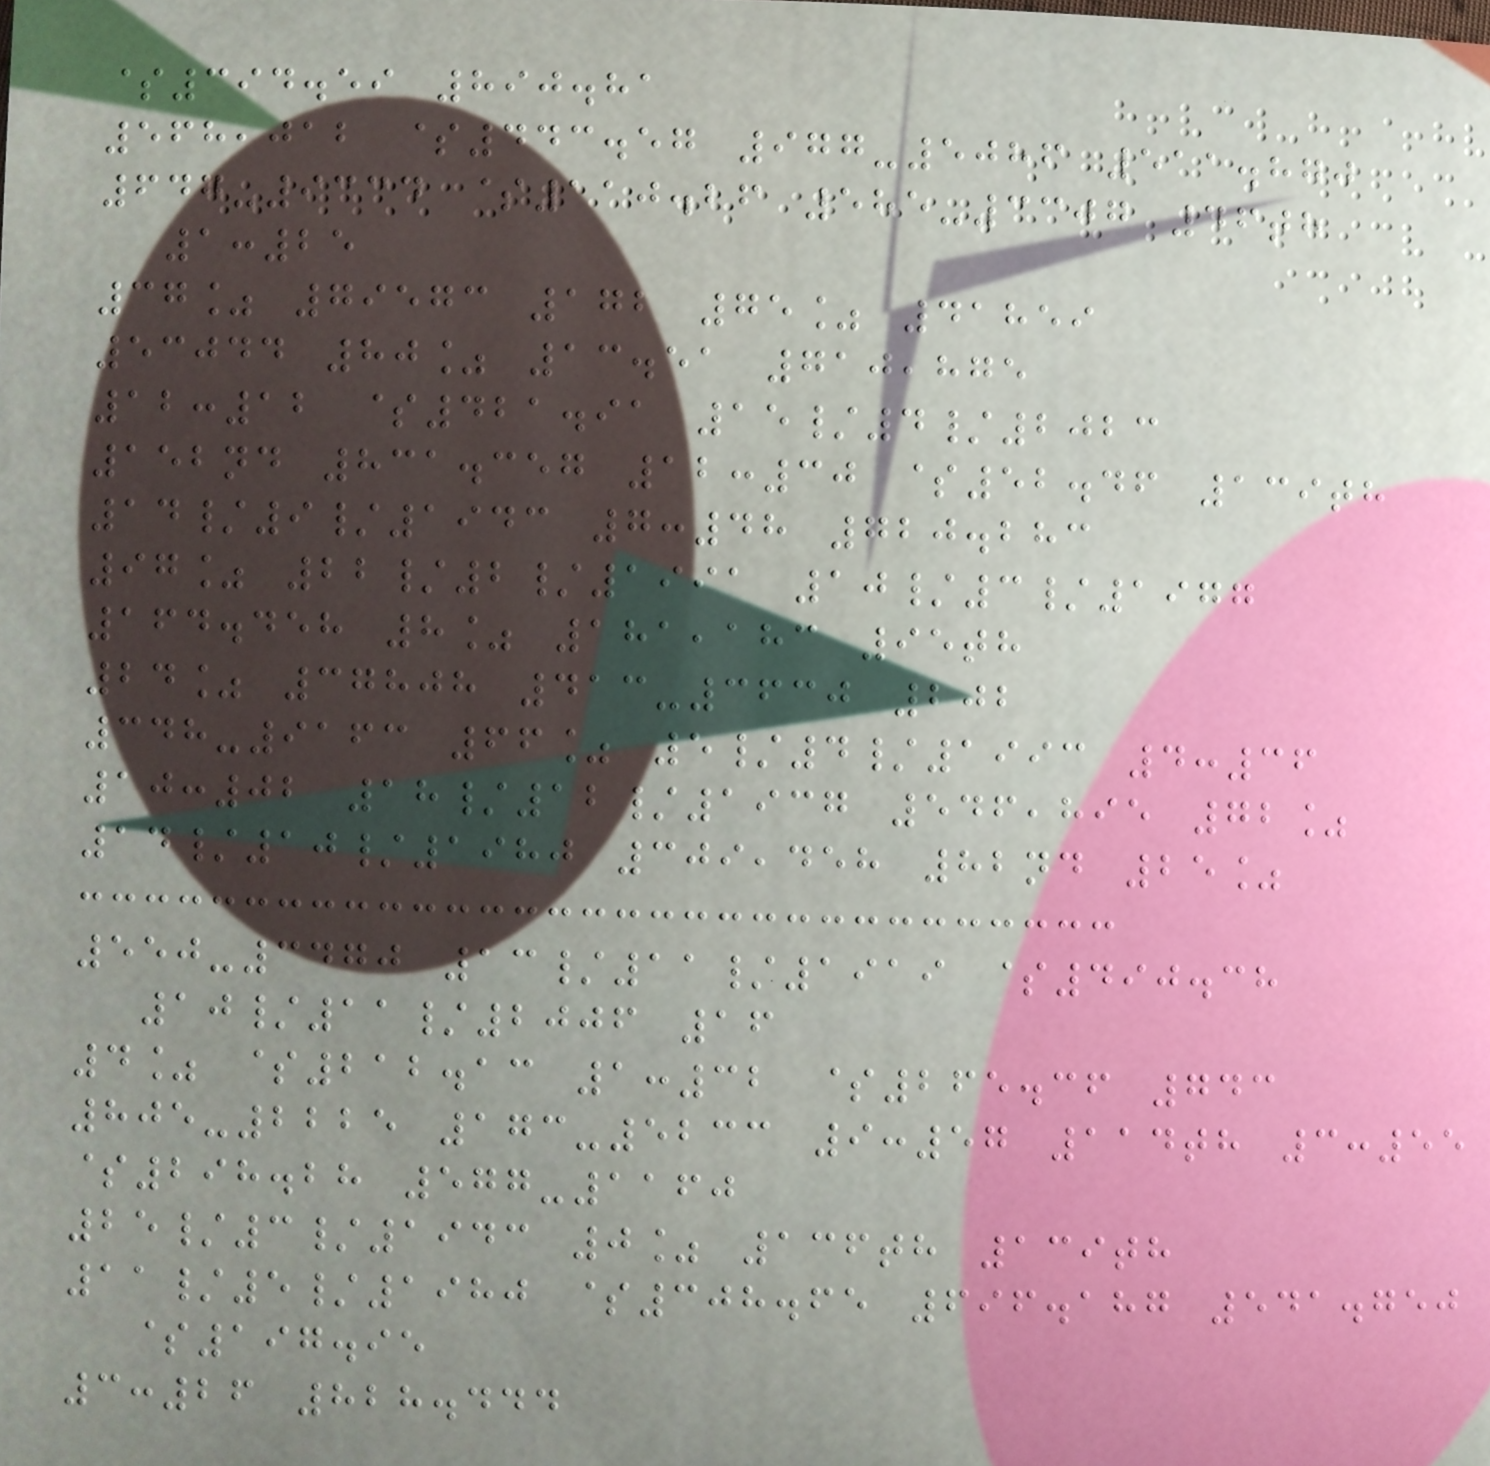$394.59 890.81
568,012 $443.57 977-5086 511.870
647-9334 $110.26 585-3307 46th
1:25
37% 79573 172 75% 41859
53044 80% 13.51 710,875
12:12 $421.91 15/4/2023
152nd 831.357 12:30 $52.46 139th
14/9/1943 7:48 720.283
97% 22/2/1991 10/3/1977
164.458 8% 181,183 95th
24% 37808 413-3630 202
348-9163 66% 5/4/1993 4:36
10:02 18/12/1937 546,895 72%
14/10/1980 309,458 82nd 25%
550-3470 13/11/1919 $490.38
10/11/2006 16
4% $212.13 1:32 $265.36 743
805-2225 173-5233 9:57 114th 3:55
$298.28 577-1160
25/3/1943 0% 136th 139th
11/5/1980 $308.65 696.187 541.750
$197.95
3:26 828.444
